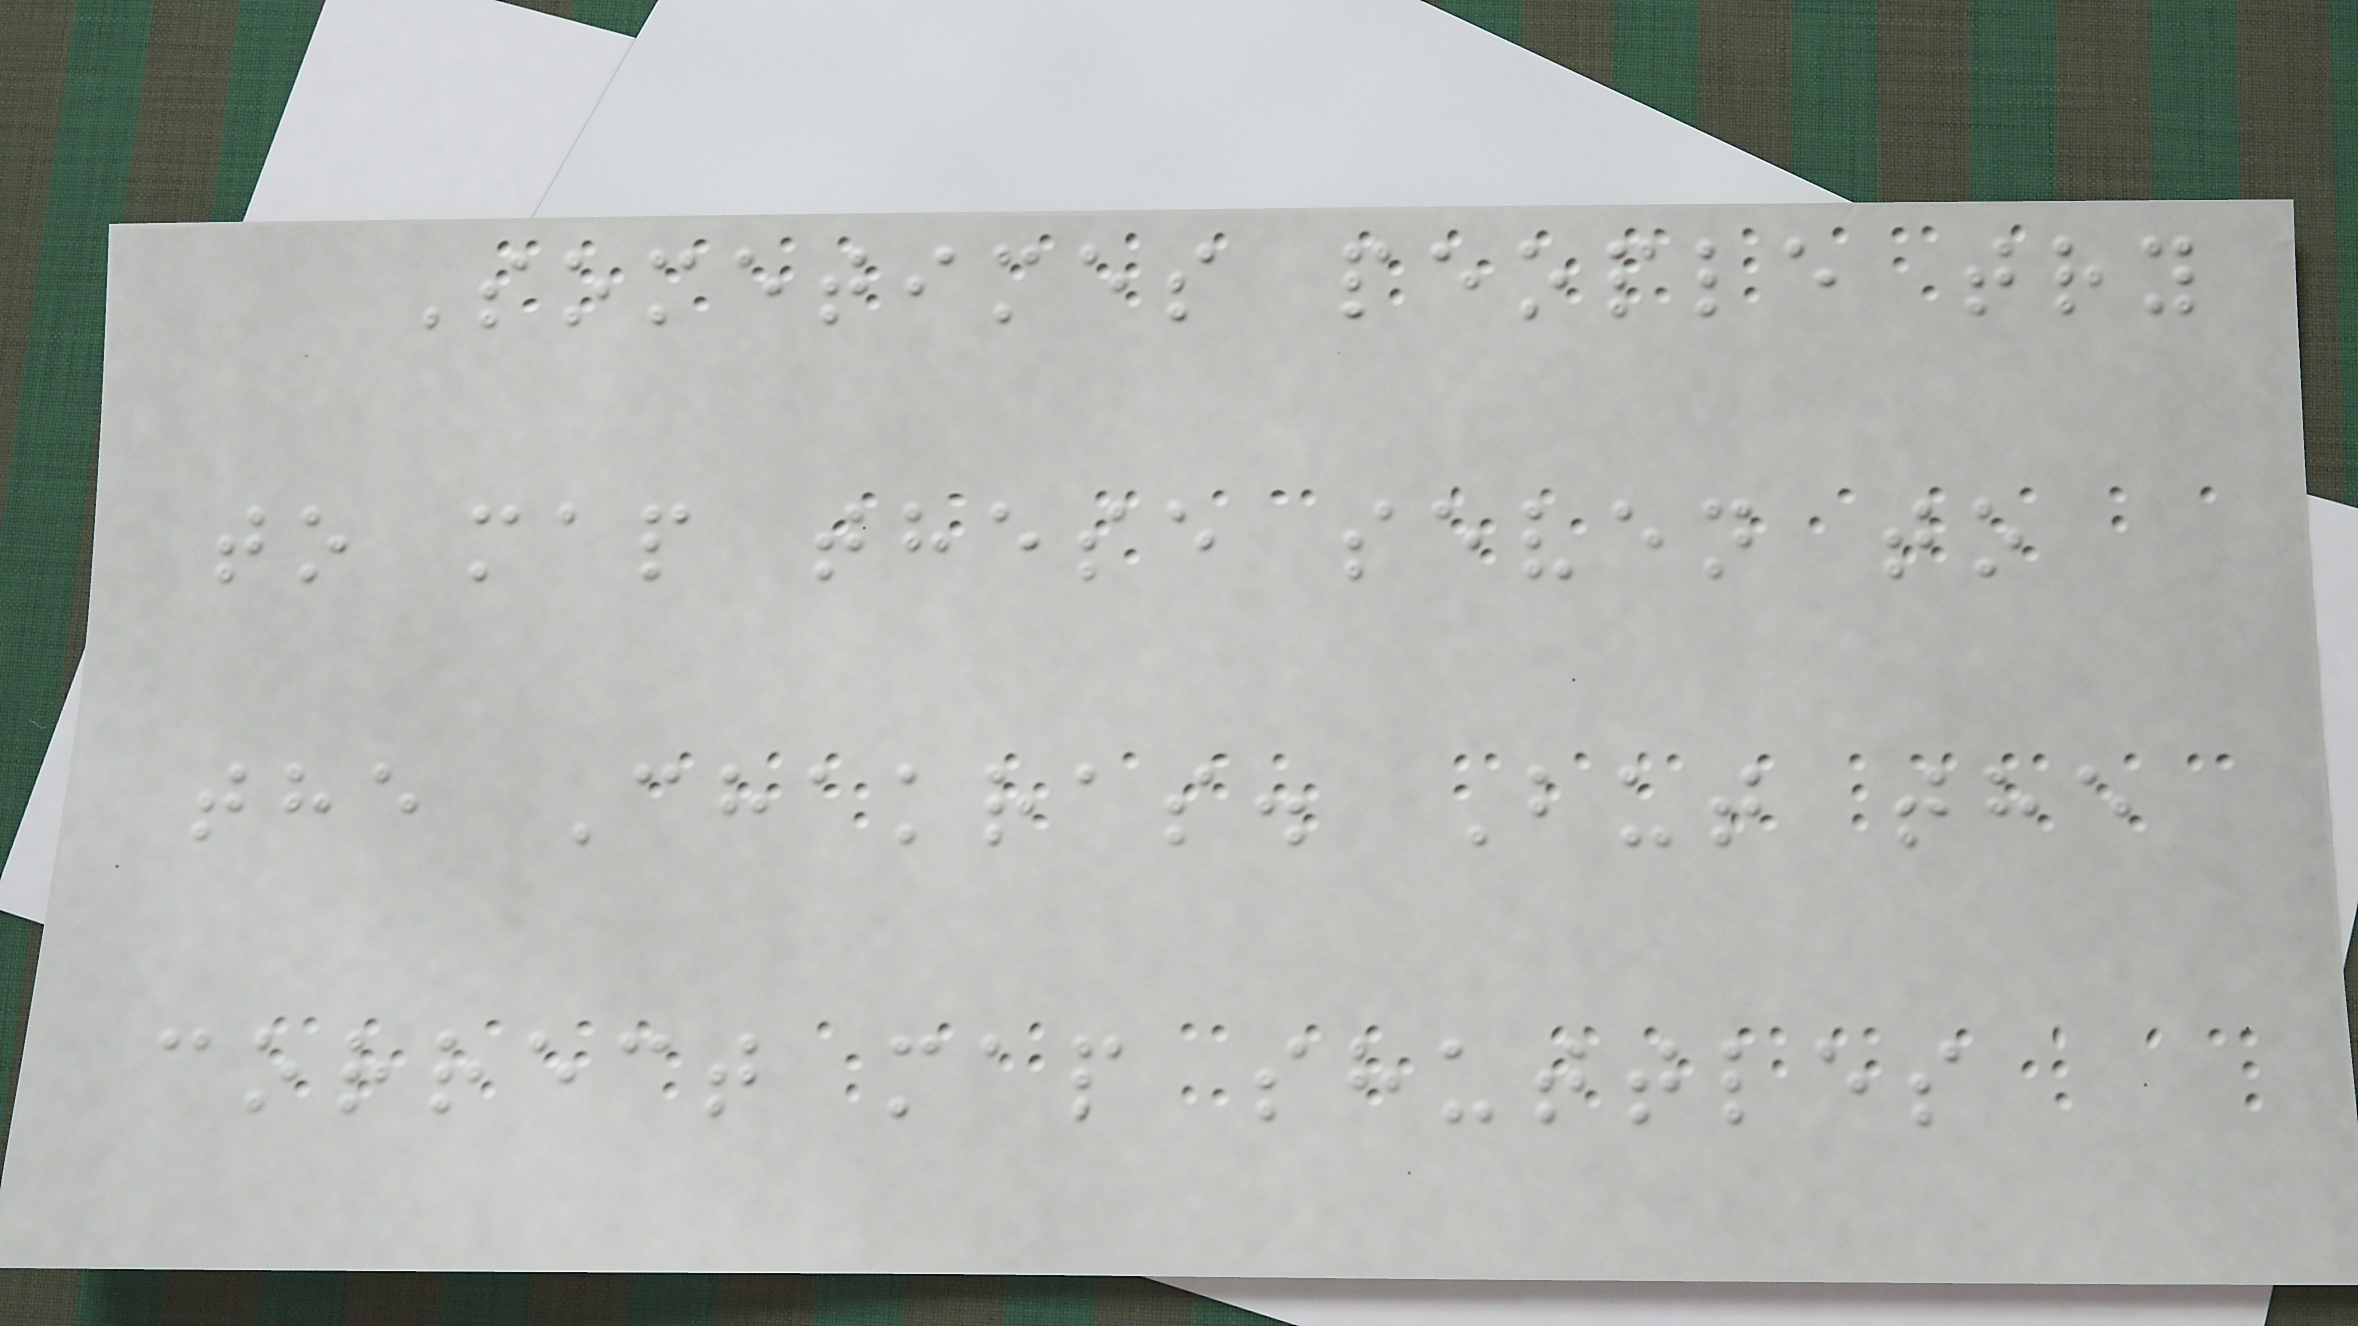Sometimes people try
to map these seven to
the Chakras. But the
correct map shuttles
